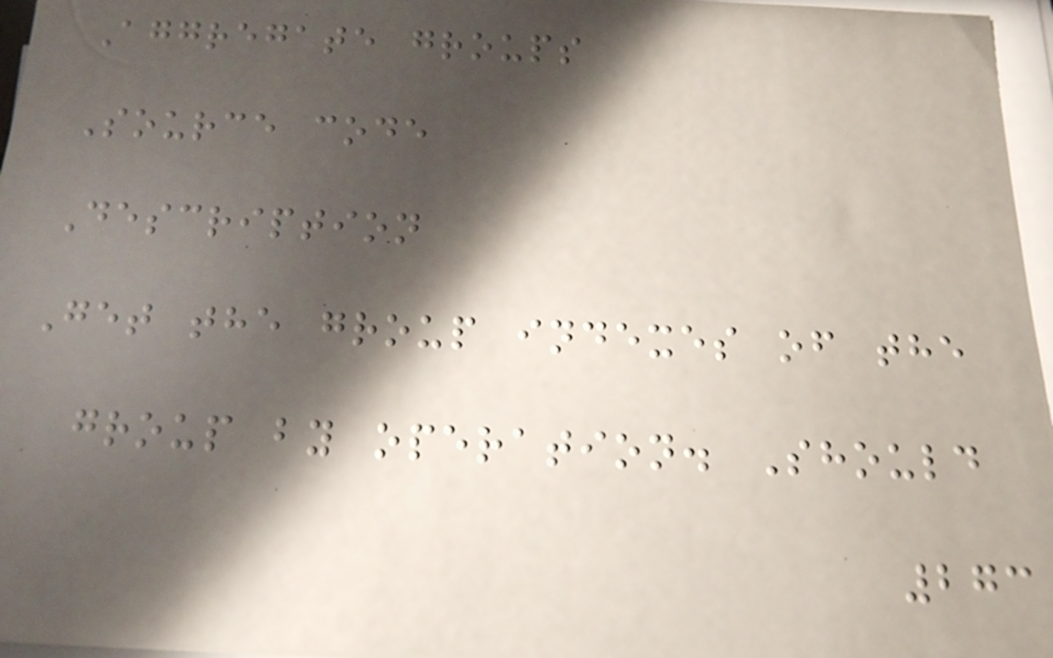Aggregate groups
Source code
Description
Get the group indexes of the
group by operation. Should
273
